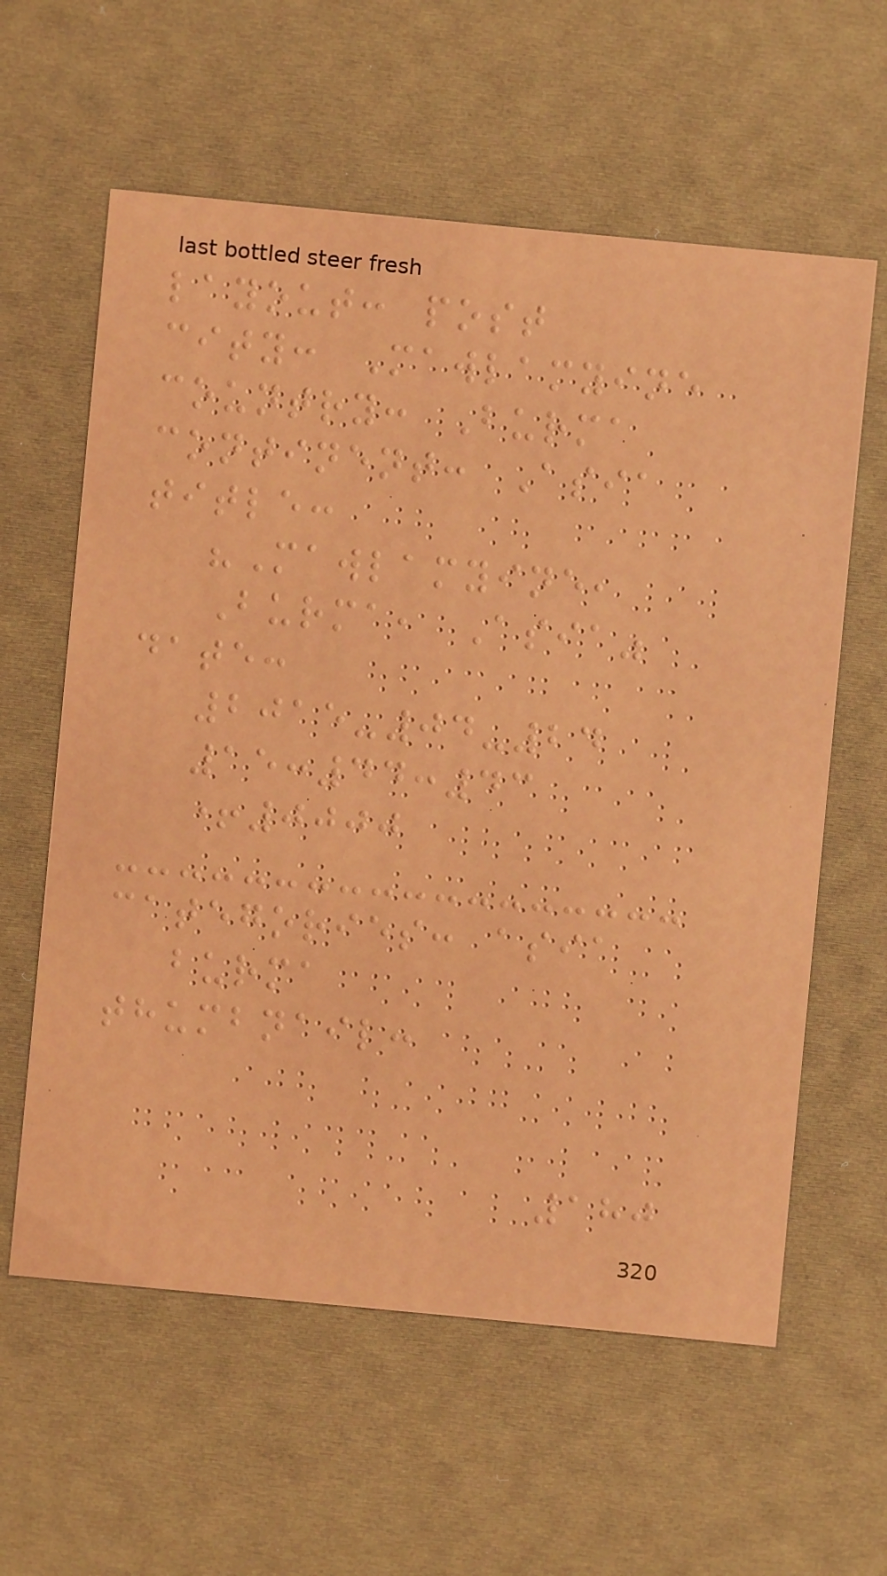layout: post
city: Mawlamyine
country: Burma
continent: Asia
title:
"Mawlamyine,
Burma, Asia"
date:
2015-04-24
15:44:43
+0000
categories: asia
burma
thumbnail:
180
